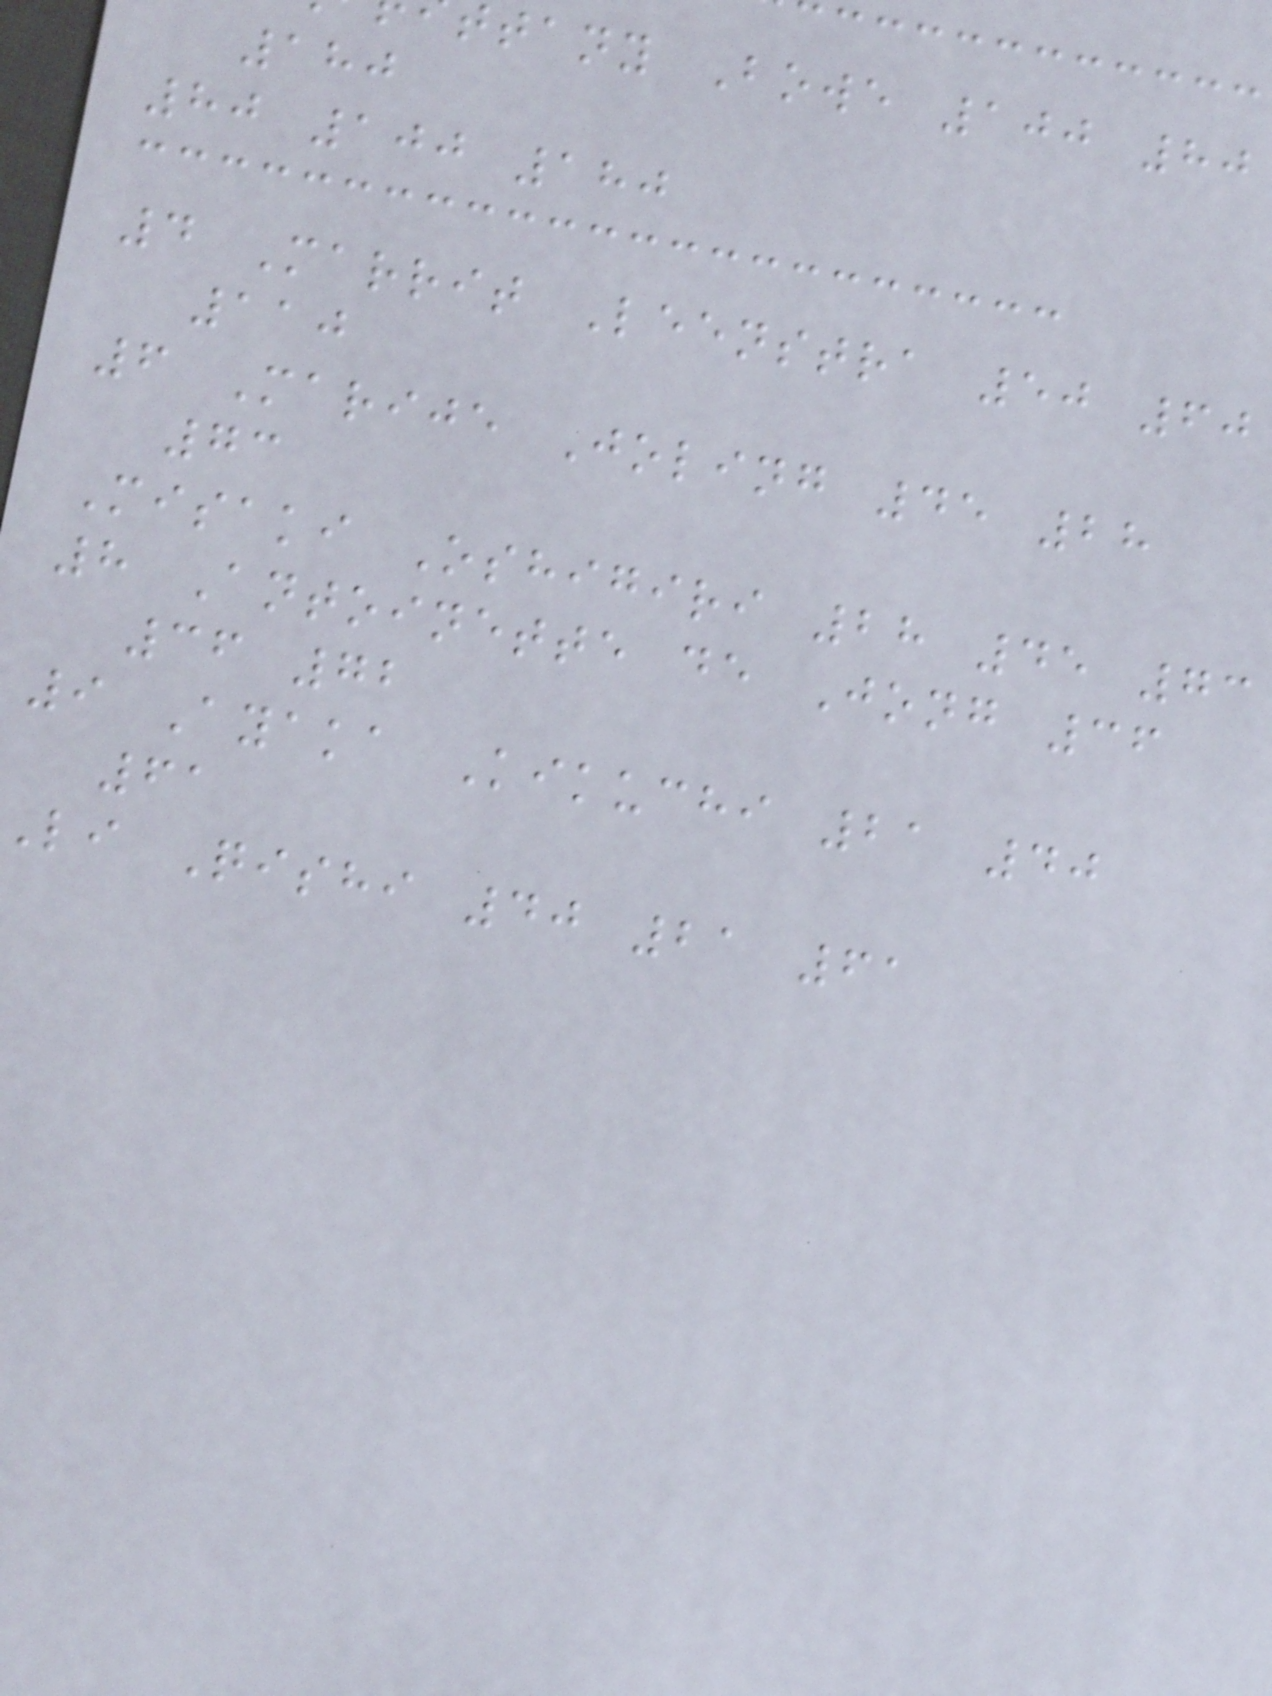tany Bowe 100 80
180
80 100 180
4 Marrit Leenstra 50 60
110
6 Marije Joling 45 28
73
Misaki Oshigiri 28 45 73
8 Antoinette de Jong 36
36 72
9 Ayaka Kikuchi 21 40
61
li Qishi 40 21 61
